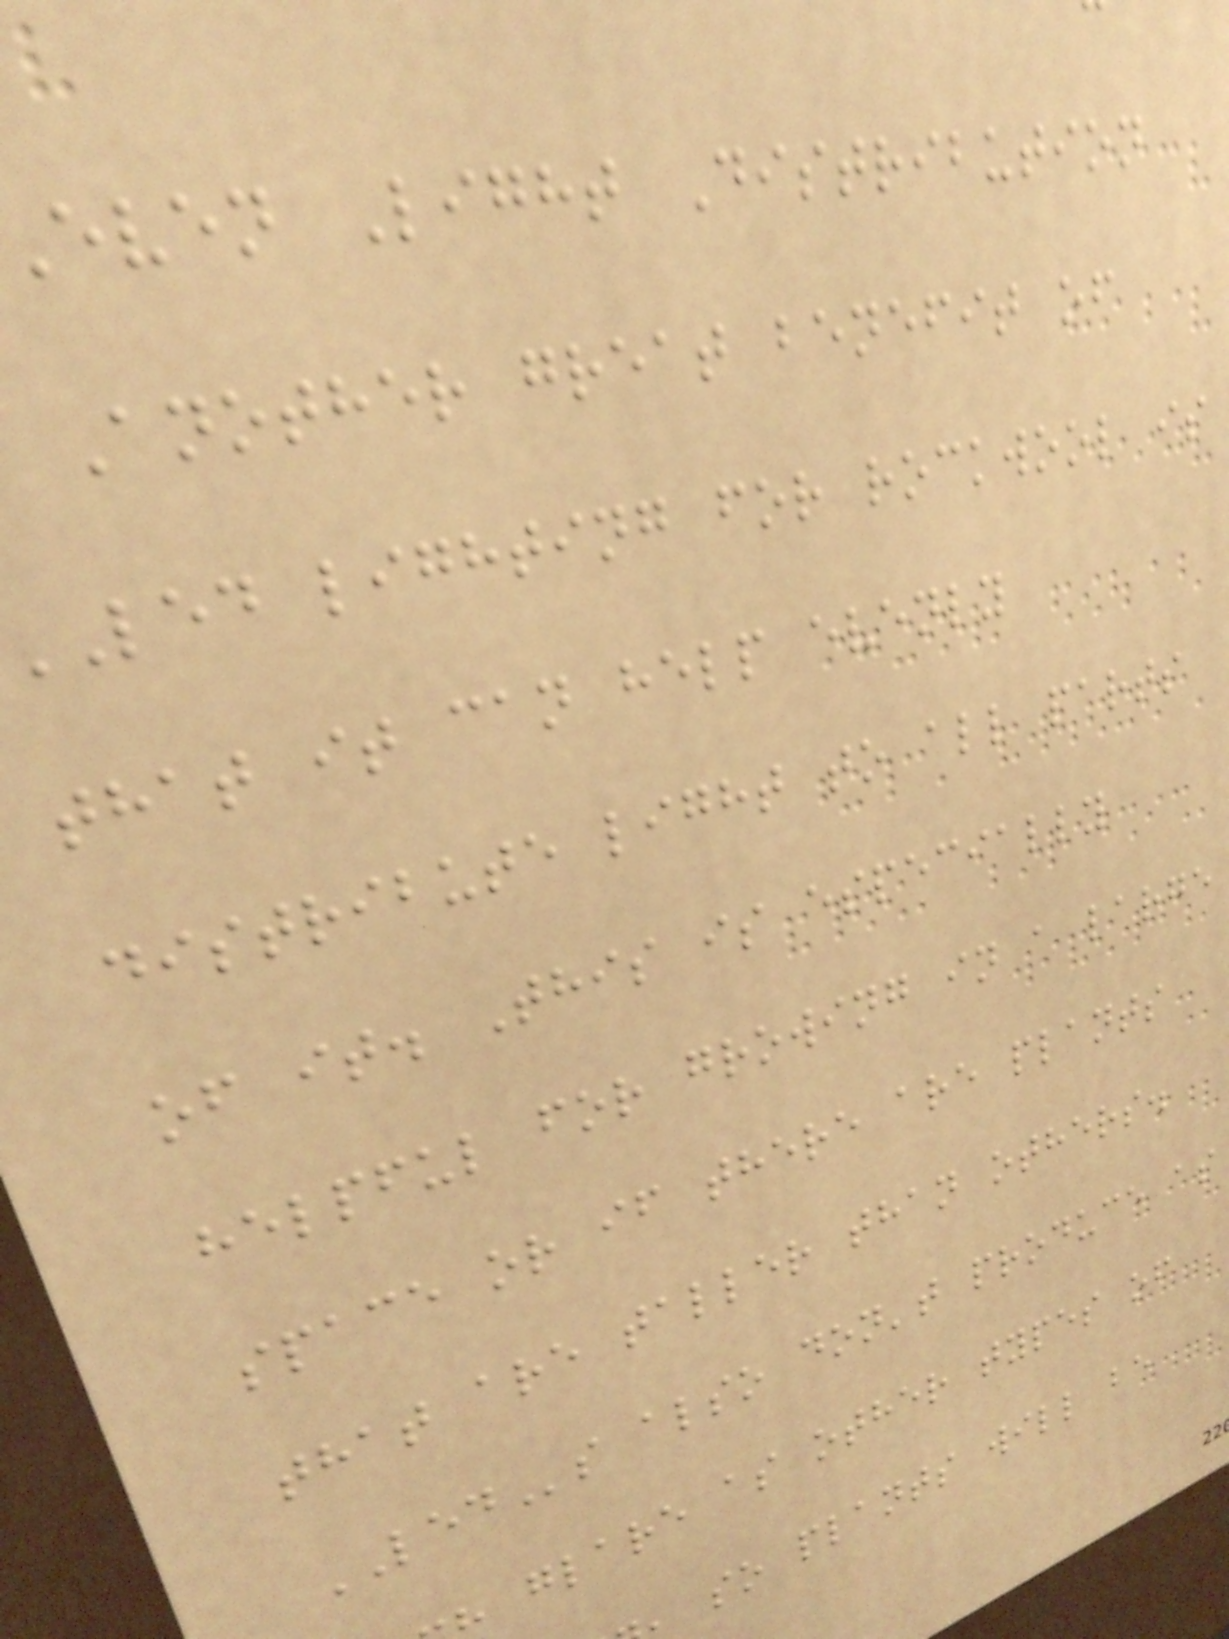even Light Distribution
Another great benefit of
led lighting for rockwool is
that it can help evenly
distribute light to all parts
of it. This is especially
helpful for growing in a large
space or if there are plants
that are taller than others.
LEDs also don't produce as
glare as other types of
so plants will be
